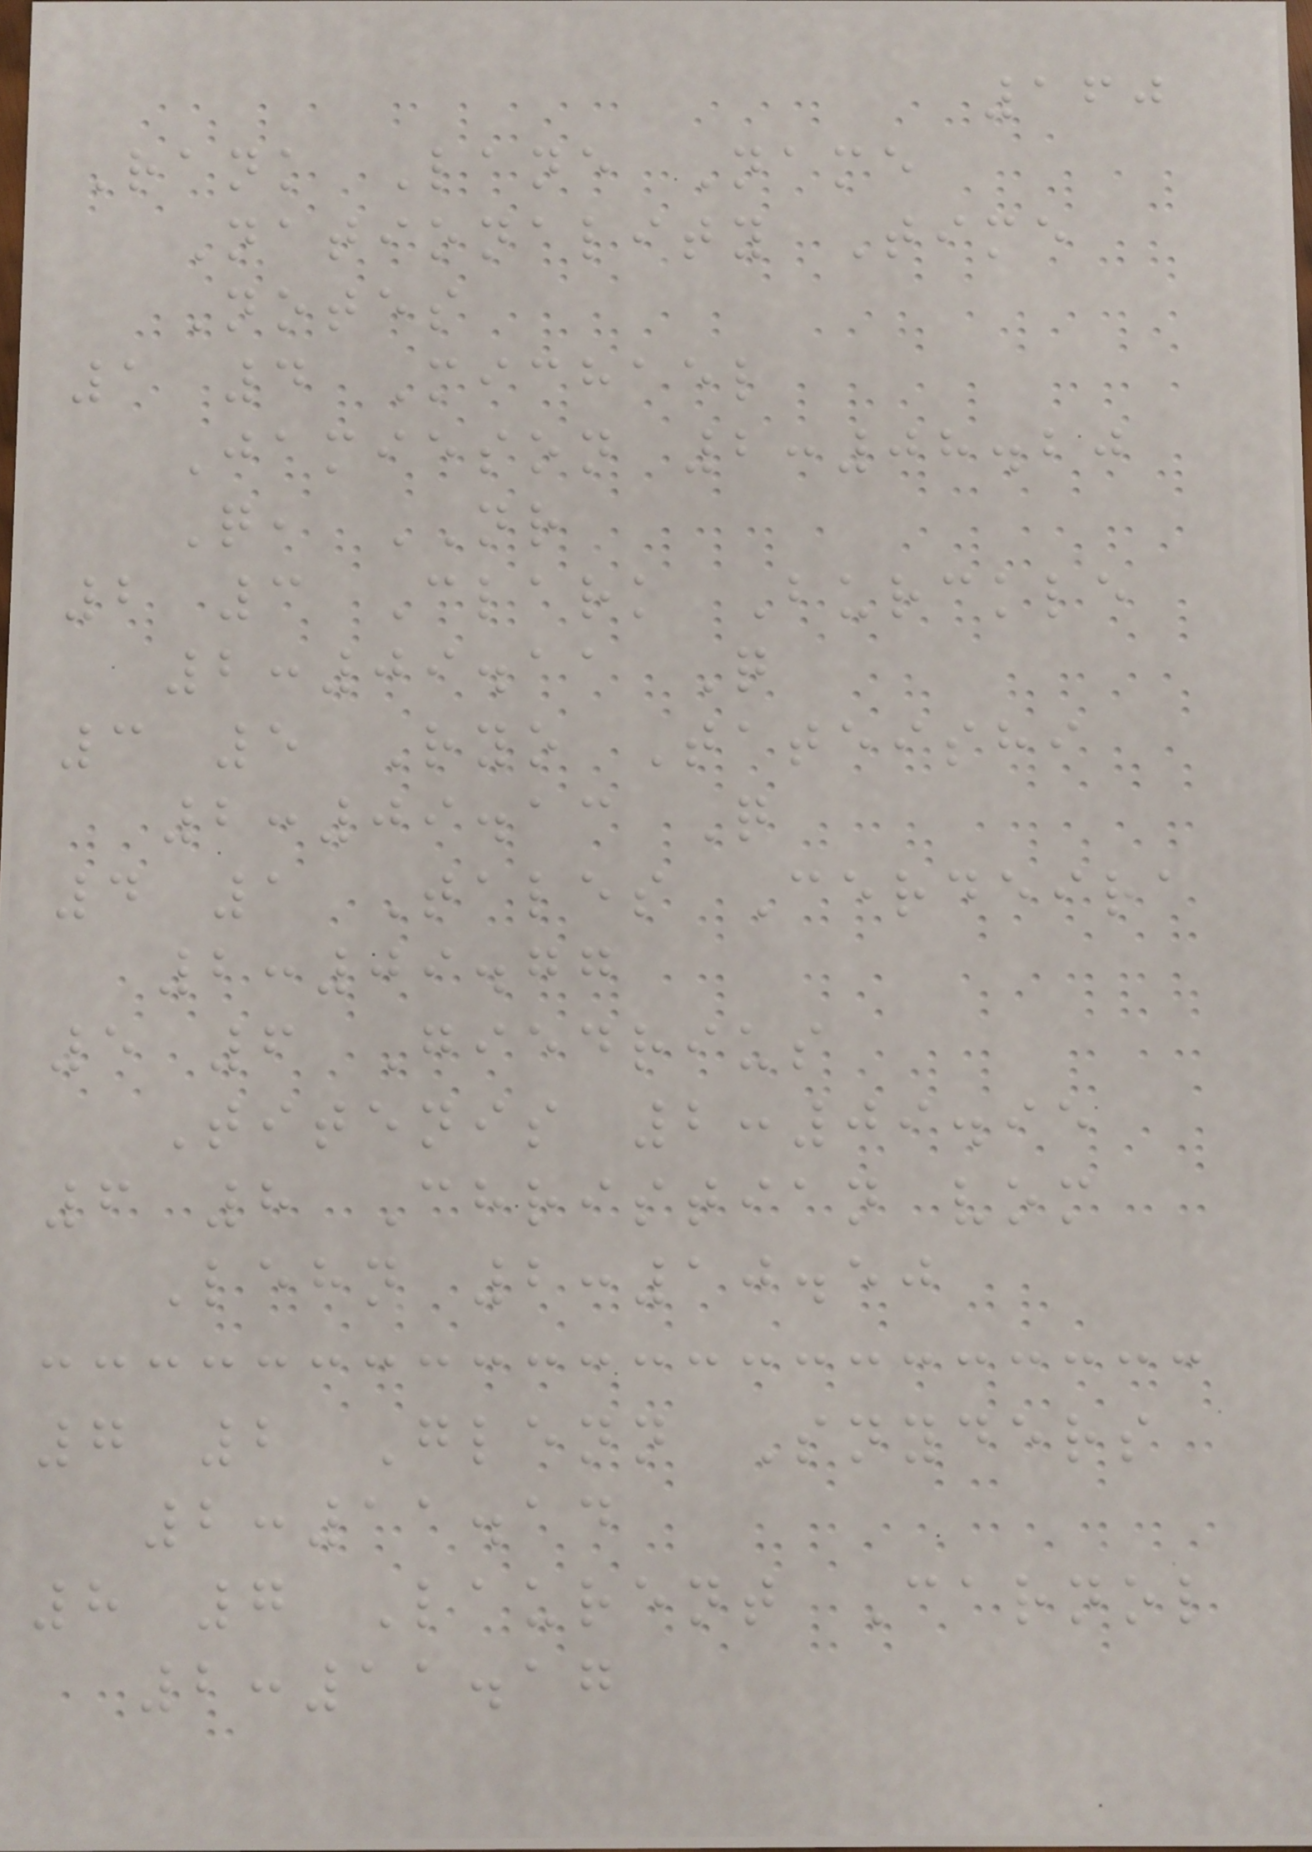160
Rank Lane Name
Nationality Time
Notes
1 4 Michael
Jamieson 2:08.20
Q, NR
2 3 Clark Burckle
2:09.11 Q
3 5 Ryo Tateishi
2:09.13 Q
4 1 Tales Cerdeira
2:09.77
5 6 Giedrius
Titenis 2:09.95
6 8 Christian vom
Lehn 2:10.50
7 2 Glenn Snyders
2:11.14
8 7 Laurent Carnol
2:11.17
